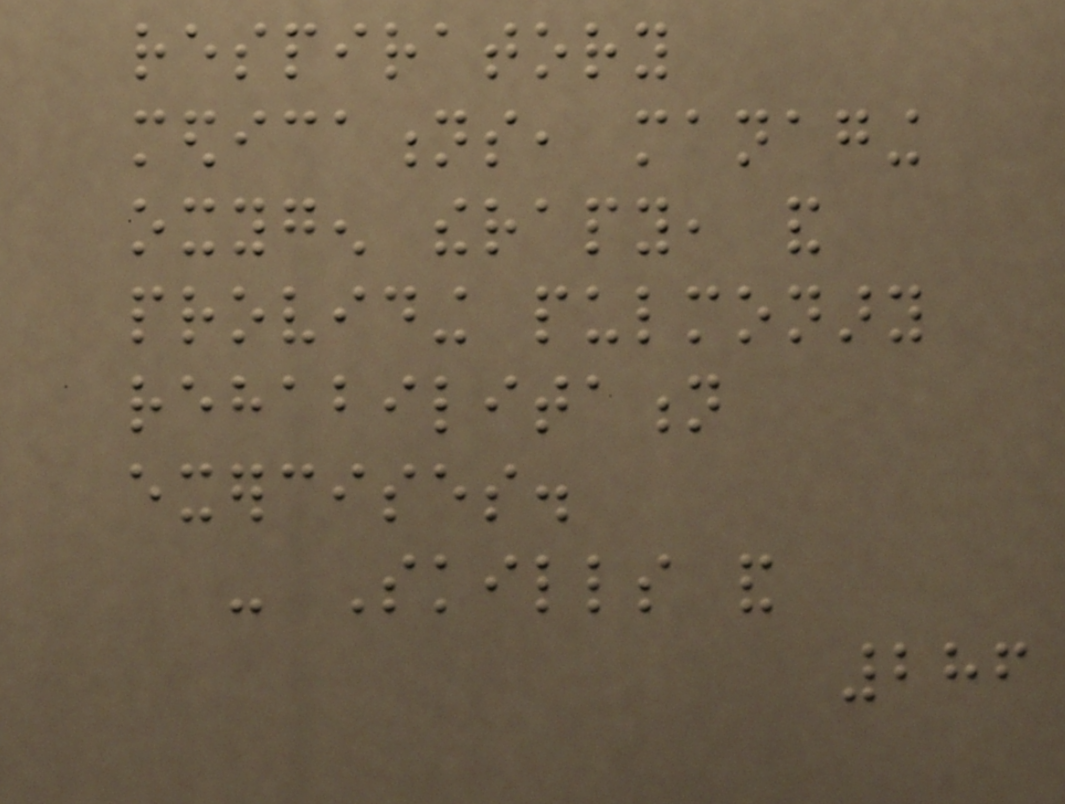respiratory
medications, managing
oxygen therapy, and
providing pulmonary
rehabilitation
exercises.
- Skills and
286
